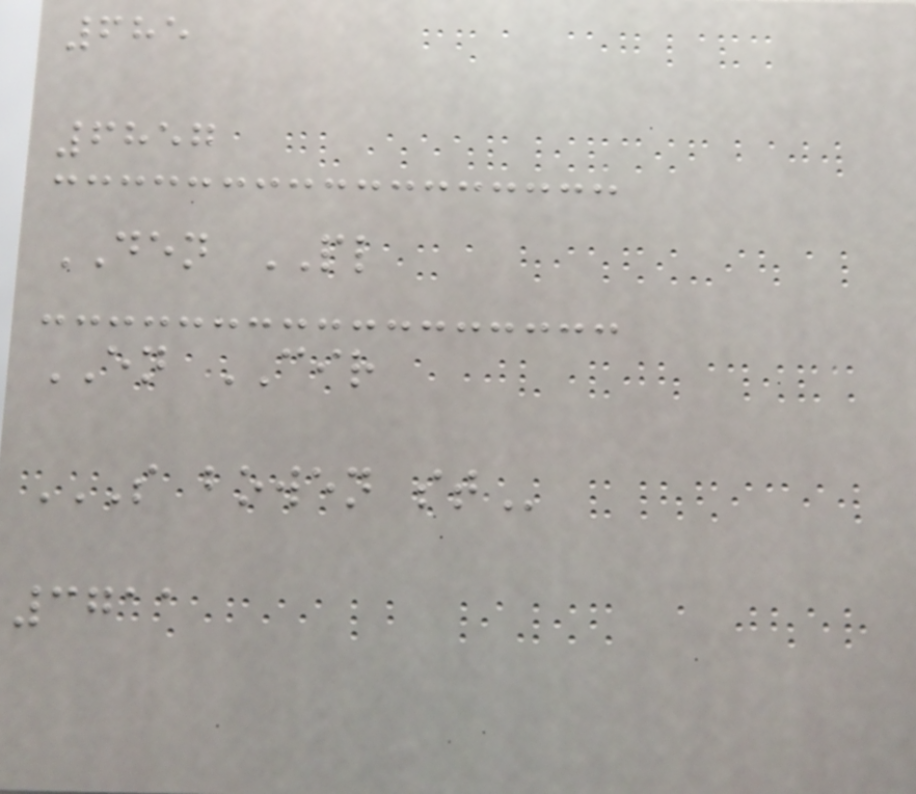685
6857
DEN PL
EN CIR
S BOWEN ST
3711
